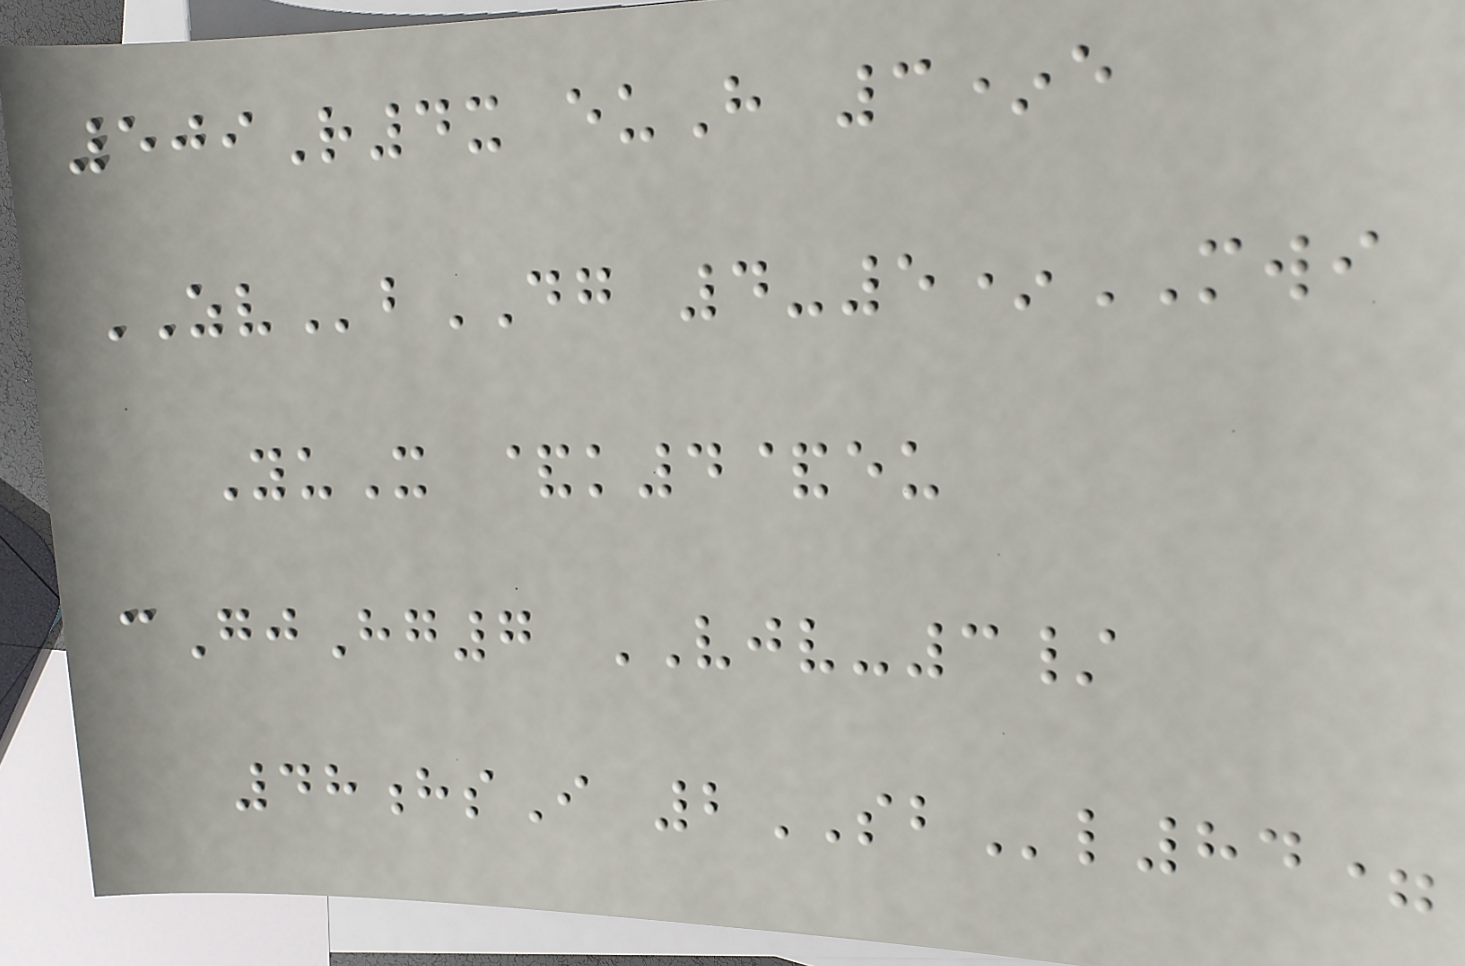509R4x euH 3*e
ZVbDG 4-5*MWI
YuX &k4&eu
cGjHg7 VJV-3/
48hsI 2SBl84=
